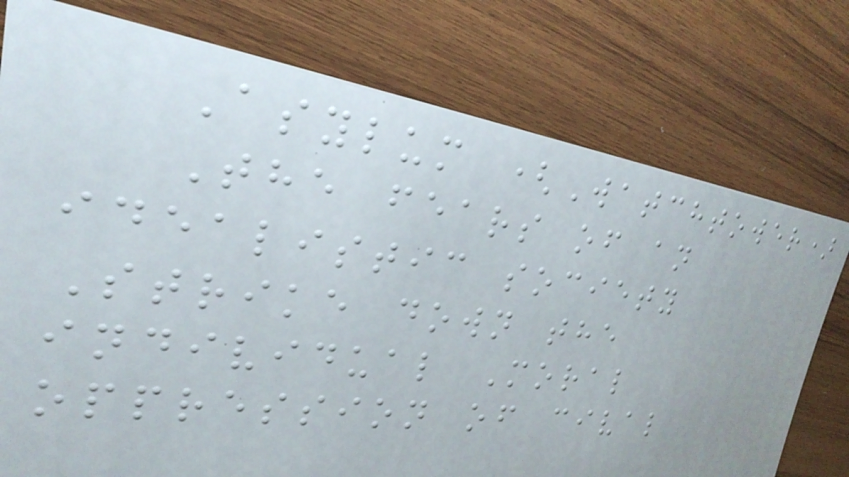Asylum (Watchtower)
The fears of an
idealistic society
Strike down the
individual Moral
oppression of cival
